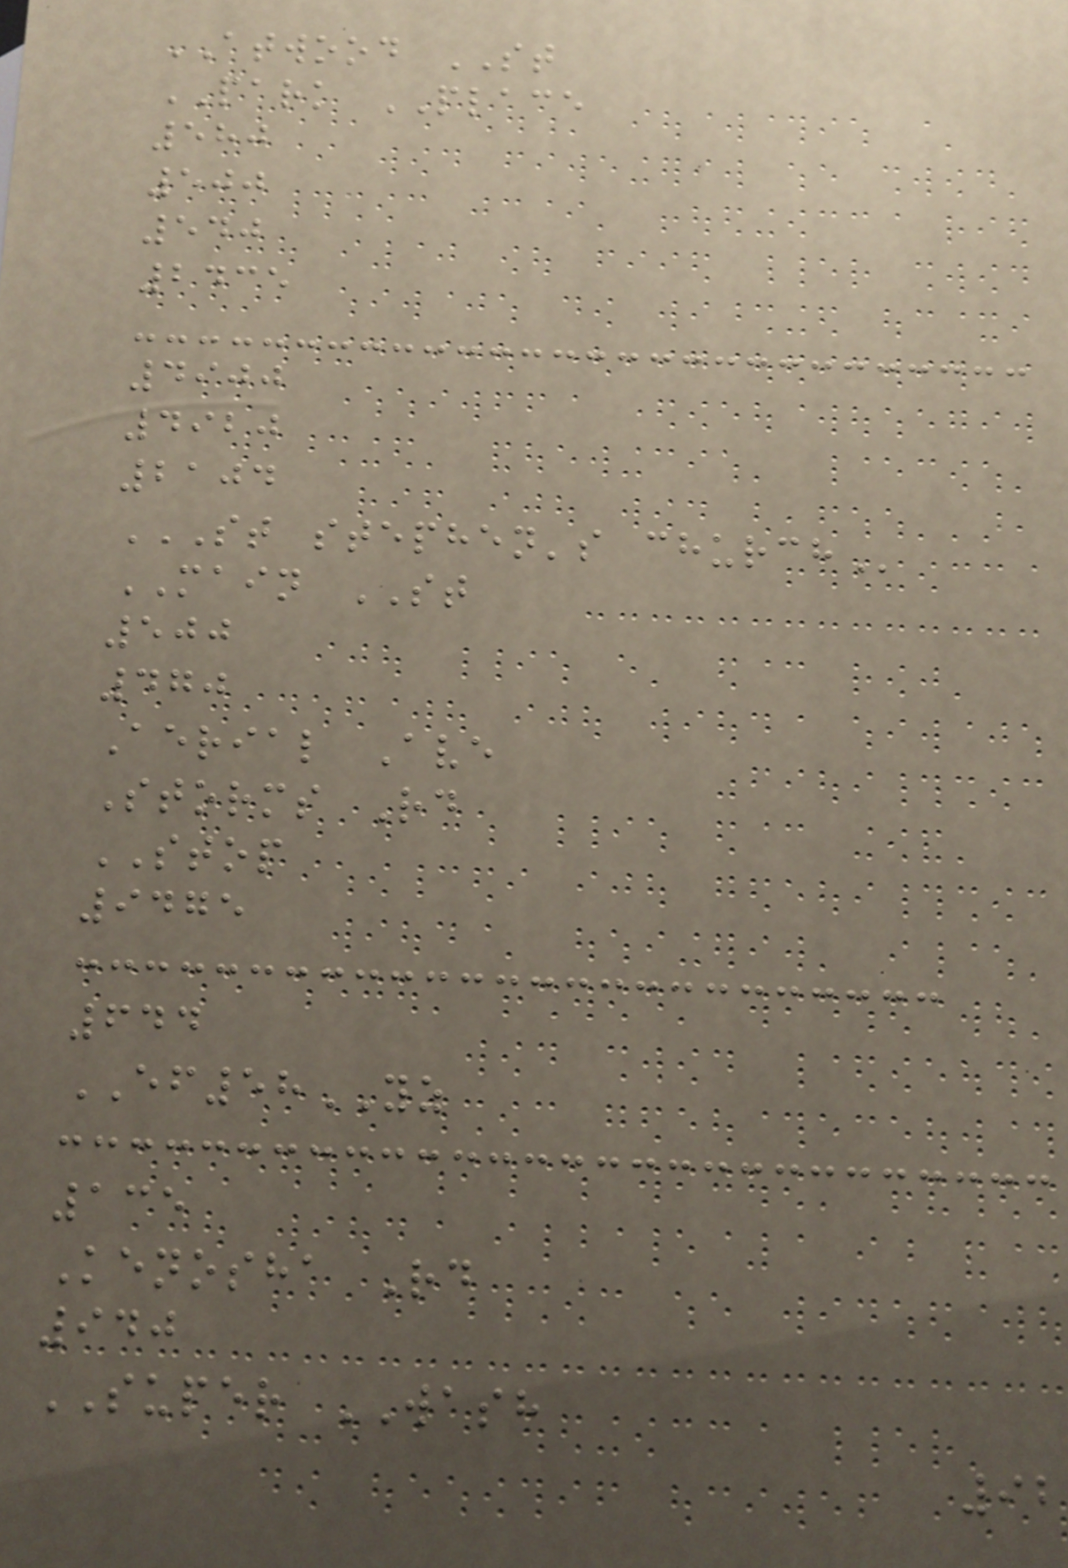ATWOOD ST
PARK PLACE
580
500
540
2435
4900
4920
2104
ST STEPHEN'S CHURCH
MAIN ST
500
470
Aerial Ave
Storms Rd
STOP
9475
644
EF58YZ
135
Kenosha Rd
940
SUPER WASH
92
